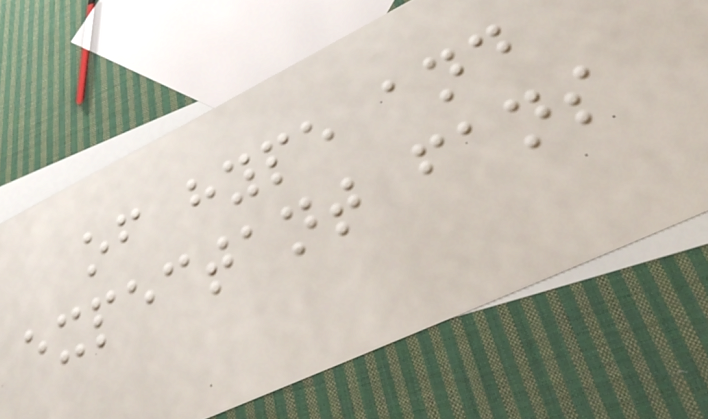of hype and
expectant fans
